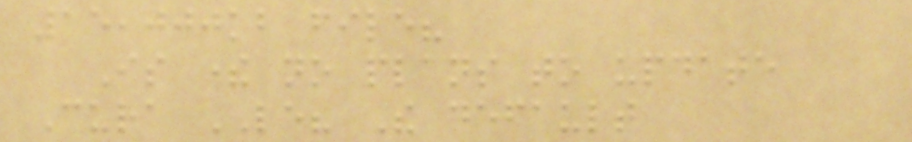15,000kb file?
Is there no plans to update
Cura LE? The default
